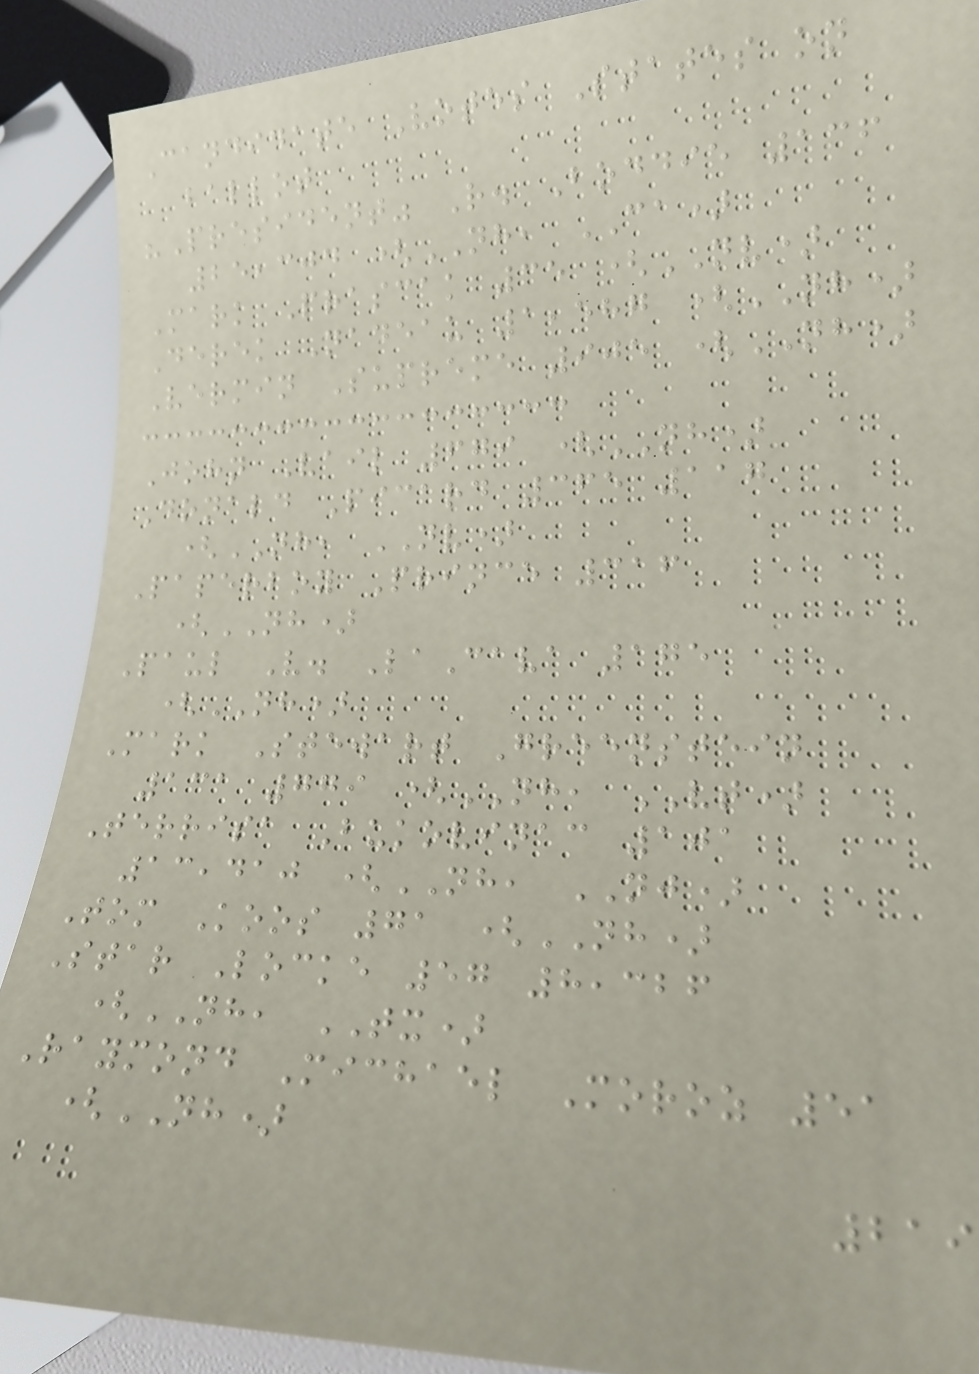Candidate Votes States on
ballot
"President" R. Boddie 136
25,304 (NH, CA)
Mark Prascak 35 (NV)
Derek Nadeau 1,587 (NH)
Vermin Supreme 905 (NH)
John Vail 679 (NH)
Donald Picard 365 117
(NH, NV)
Paperboy Prince 316
(NH)
Paul V. LaCava 175
(NH)
Mark Stewart Greenstein
131 779 (NH, VT)
Terrisa Bukovinac 101
13,410 (NH, NJ)
Tom Koos 71 (NH)
Star Locke 57 8,326
(NH, TX)
Raymond Michael Moroz 51
(NH)
219
